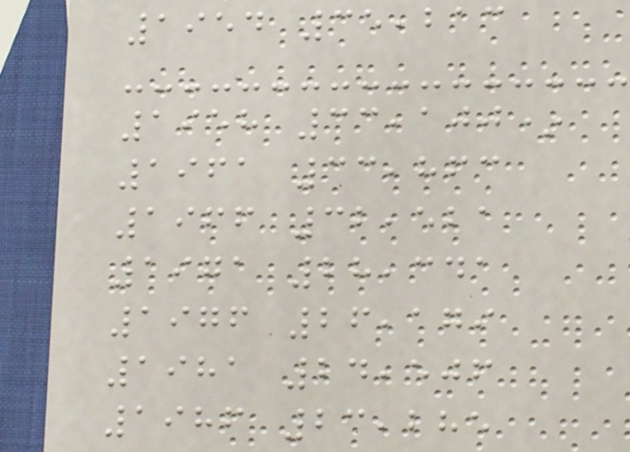1954 35,213
1958 33,100*
1961 33,863
1966 32,521
1971 28,341
1976 26,179
1981 24,506
1986 23,285
